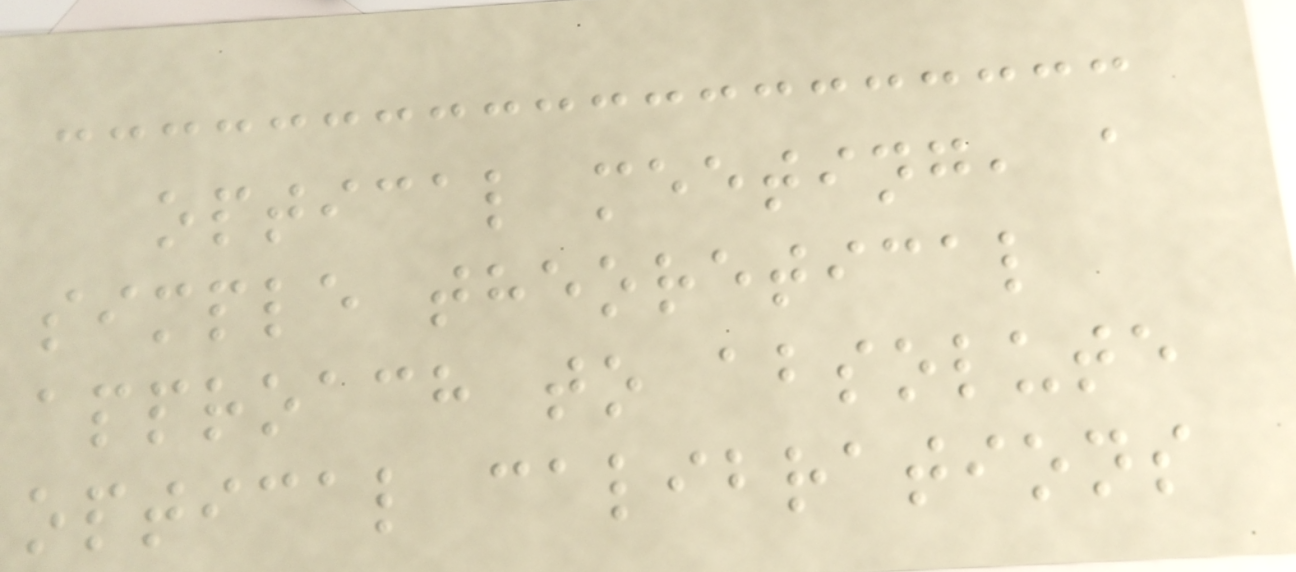optical meeting, a
simple theoretical
approach to absolute
optical calibrations
